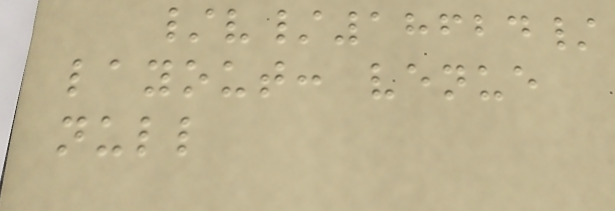/v/18624/
layout: venue
null
